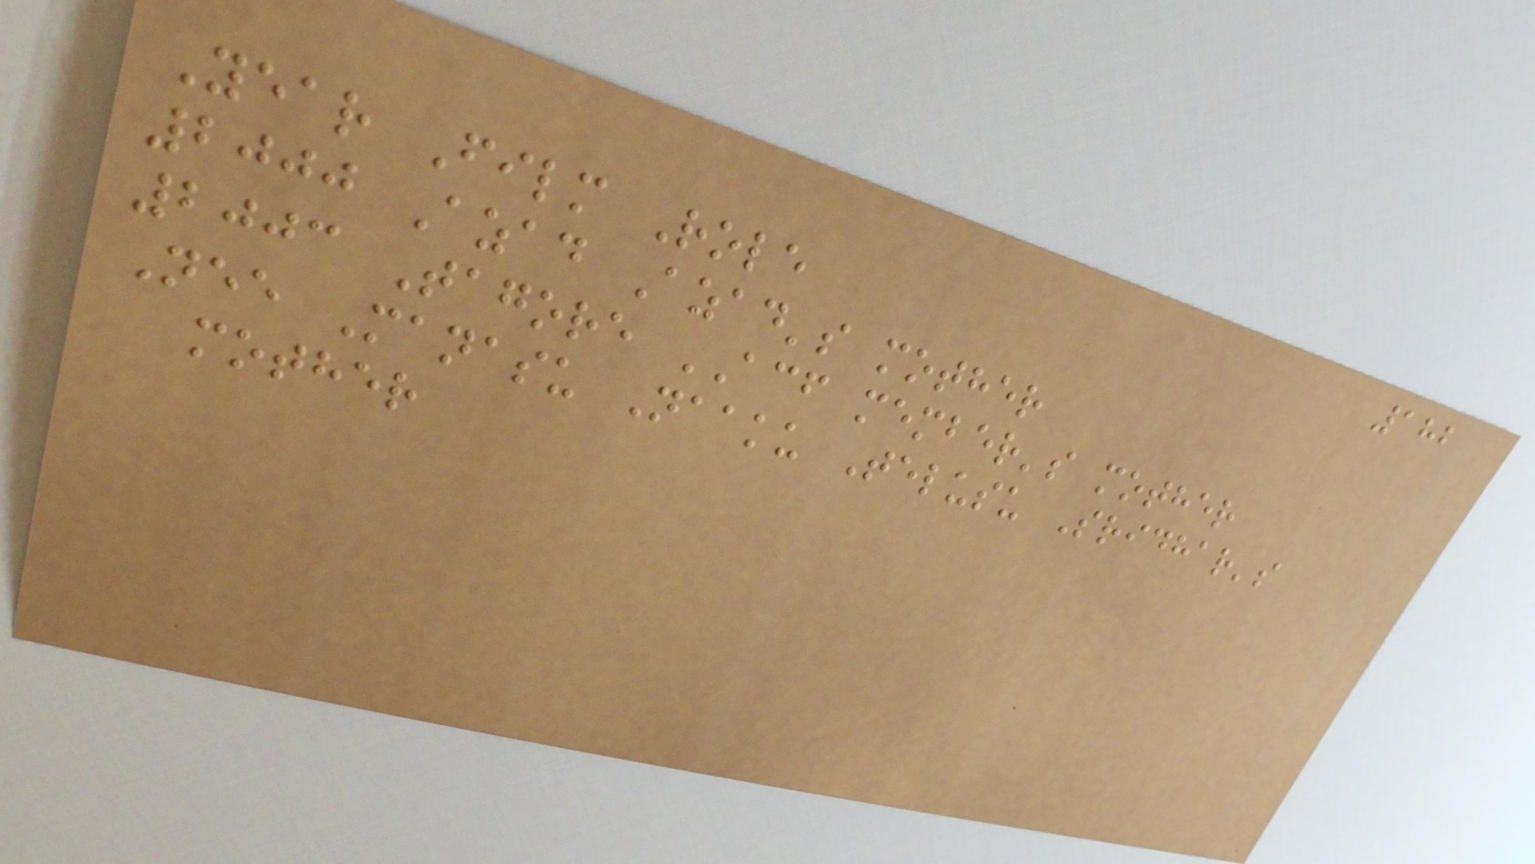182
Year Film Role
2000 Azad Azad's mother
2003 Tagore ACF member's mother
Nee Manasu Naaku Telusu Sridhar's
mother
